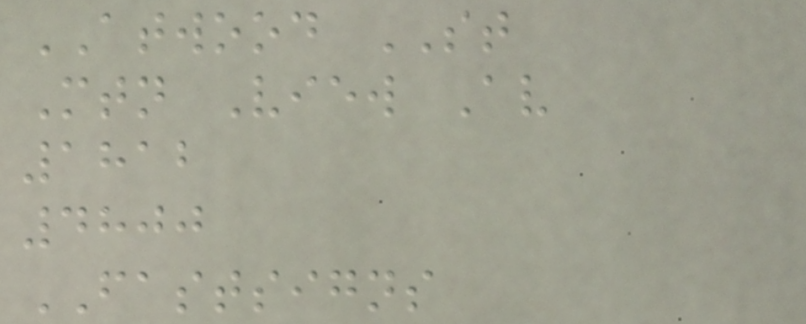ATWOOD ST
Mtn View Av
1812
4800
FASTSIGNS
